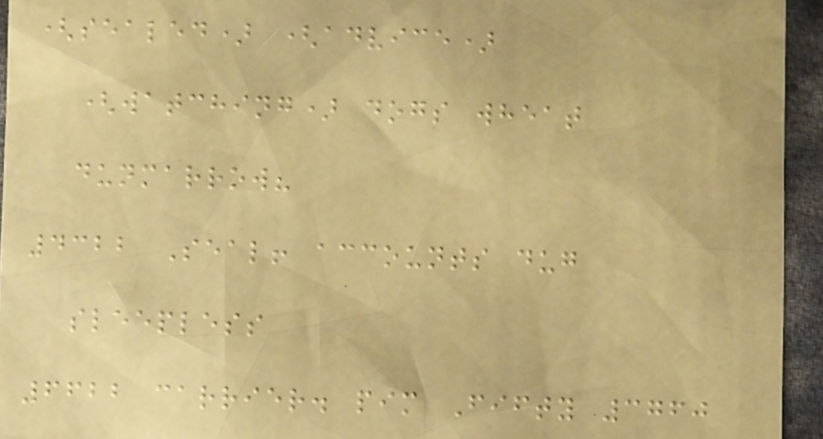(sealed) (advice)
(watching) dogs wheat
dunmarrow?
4322 Seal! accounts dug
sleepless
6622 carrier. pim Fifty 3760
